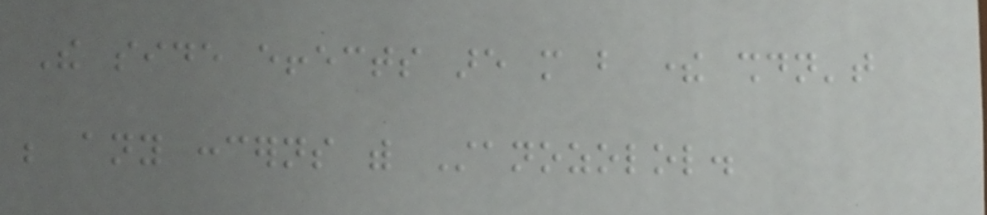The side effects are more but there shouldn't
be any concerns with Stanozolol.
